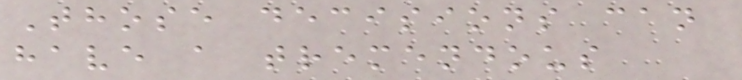Those decisions can
have a tremendous
